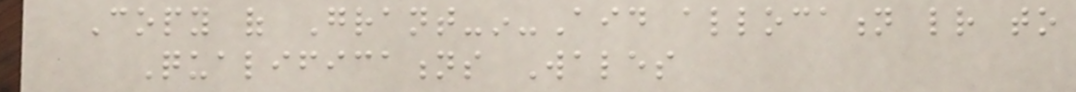Copy of Grant-in-Aid allocation letter to
Qualifications Wales
